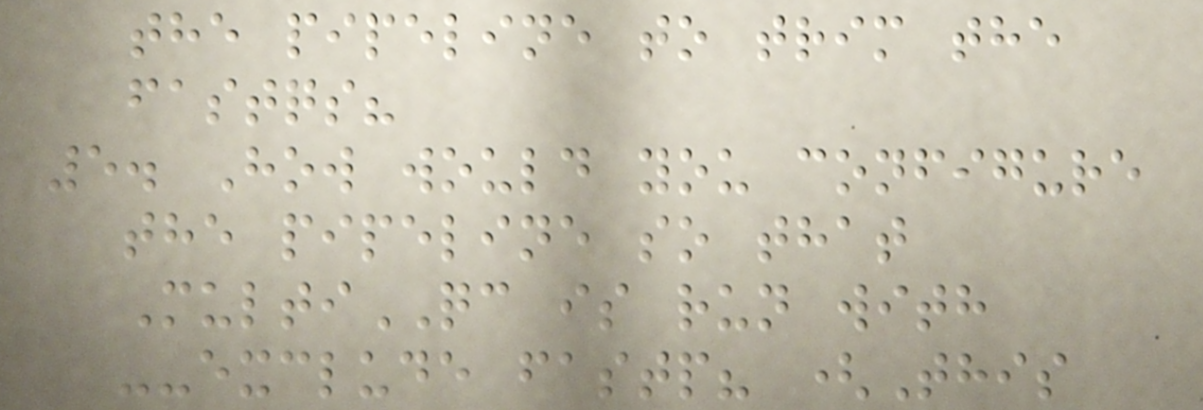the pipeline to trim the
fastqs?
5. How would you configure
the pipeline so that
MultiQC is run with
--exclude fastp? (This
